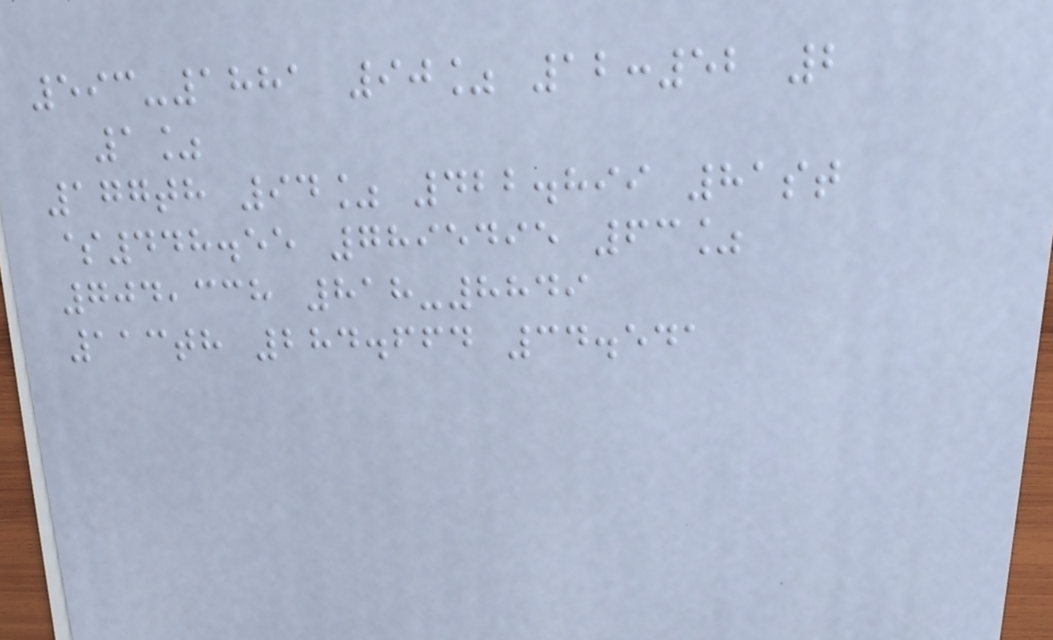593-1881 90% 12:52 2
1%
177th 94% 422.899 81st
$448.55 7895495 63%
704,338 818-8849
113th 284.664 34.541
